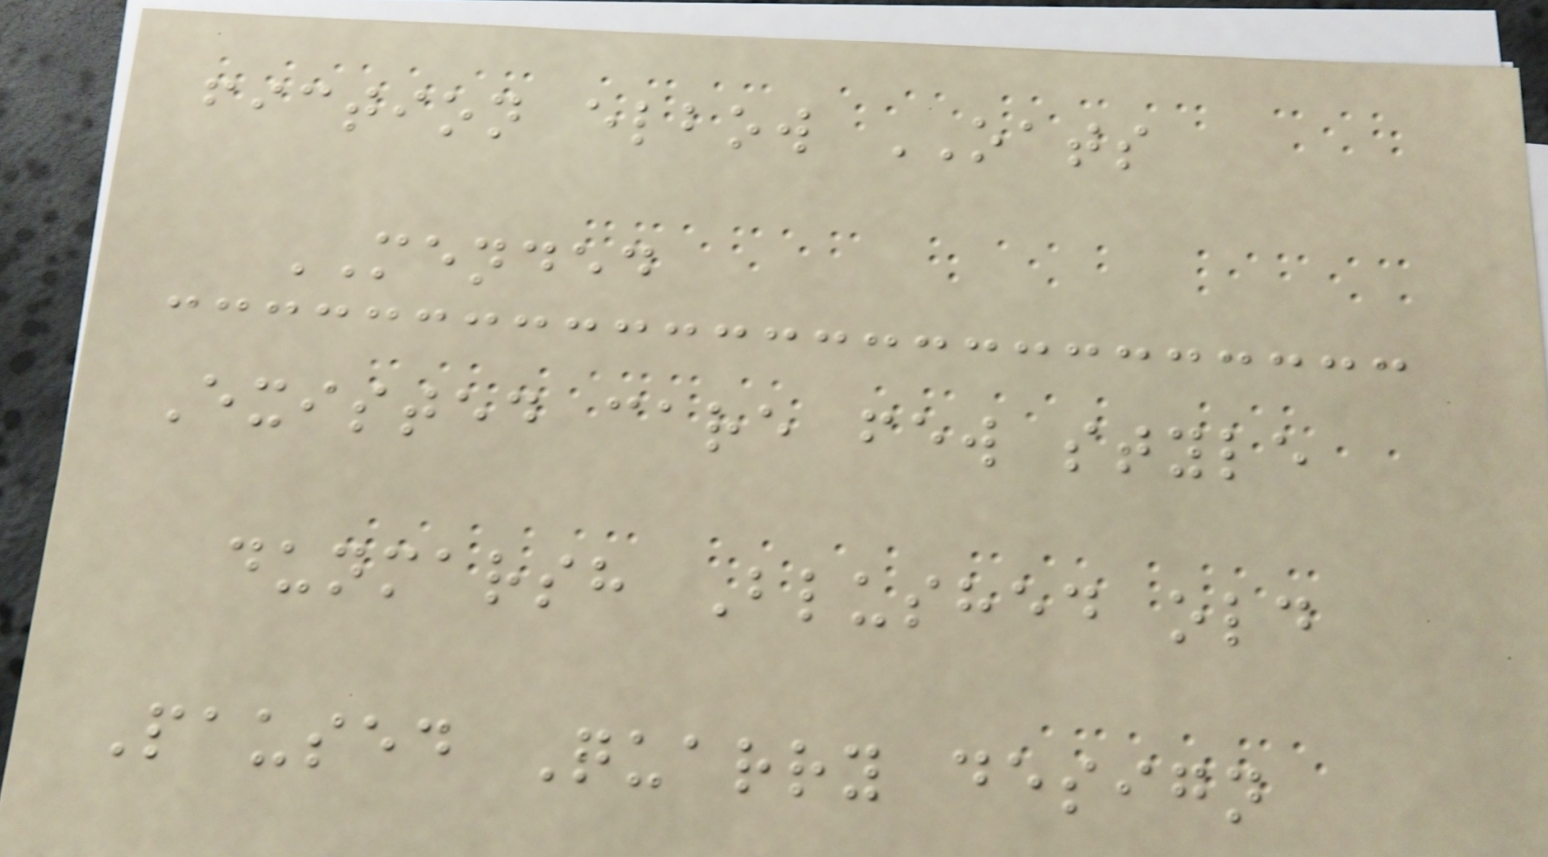fiction elbow OATS
MENDED
Existed care few style
dunmarsh Blushed old
Paused Quarry design
